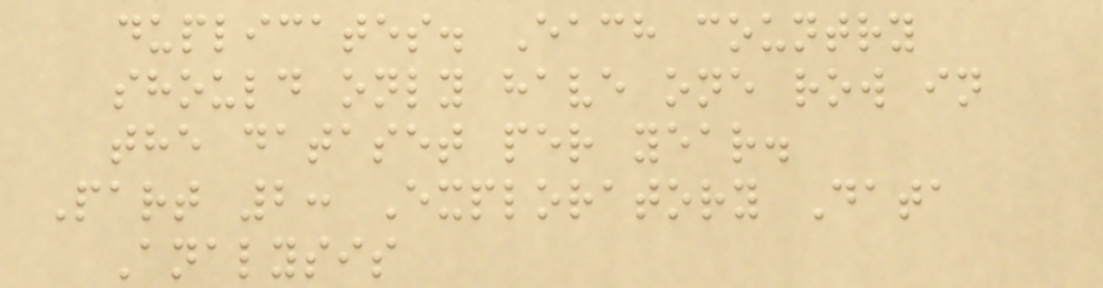duplicates. Each country
should only have one row in
the dataset per year.
Part 2: Exploratory Data
Analysis
